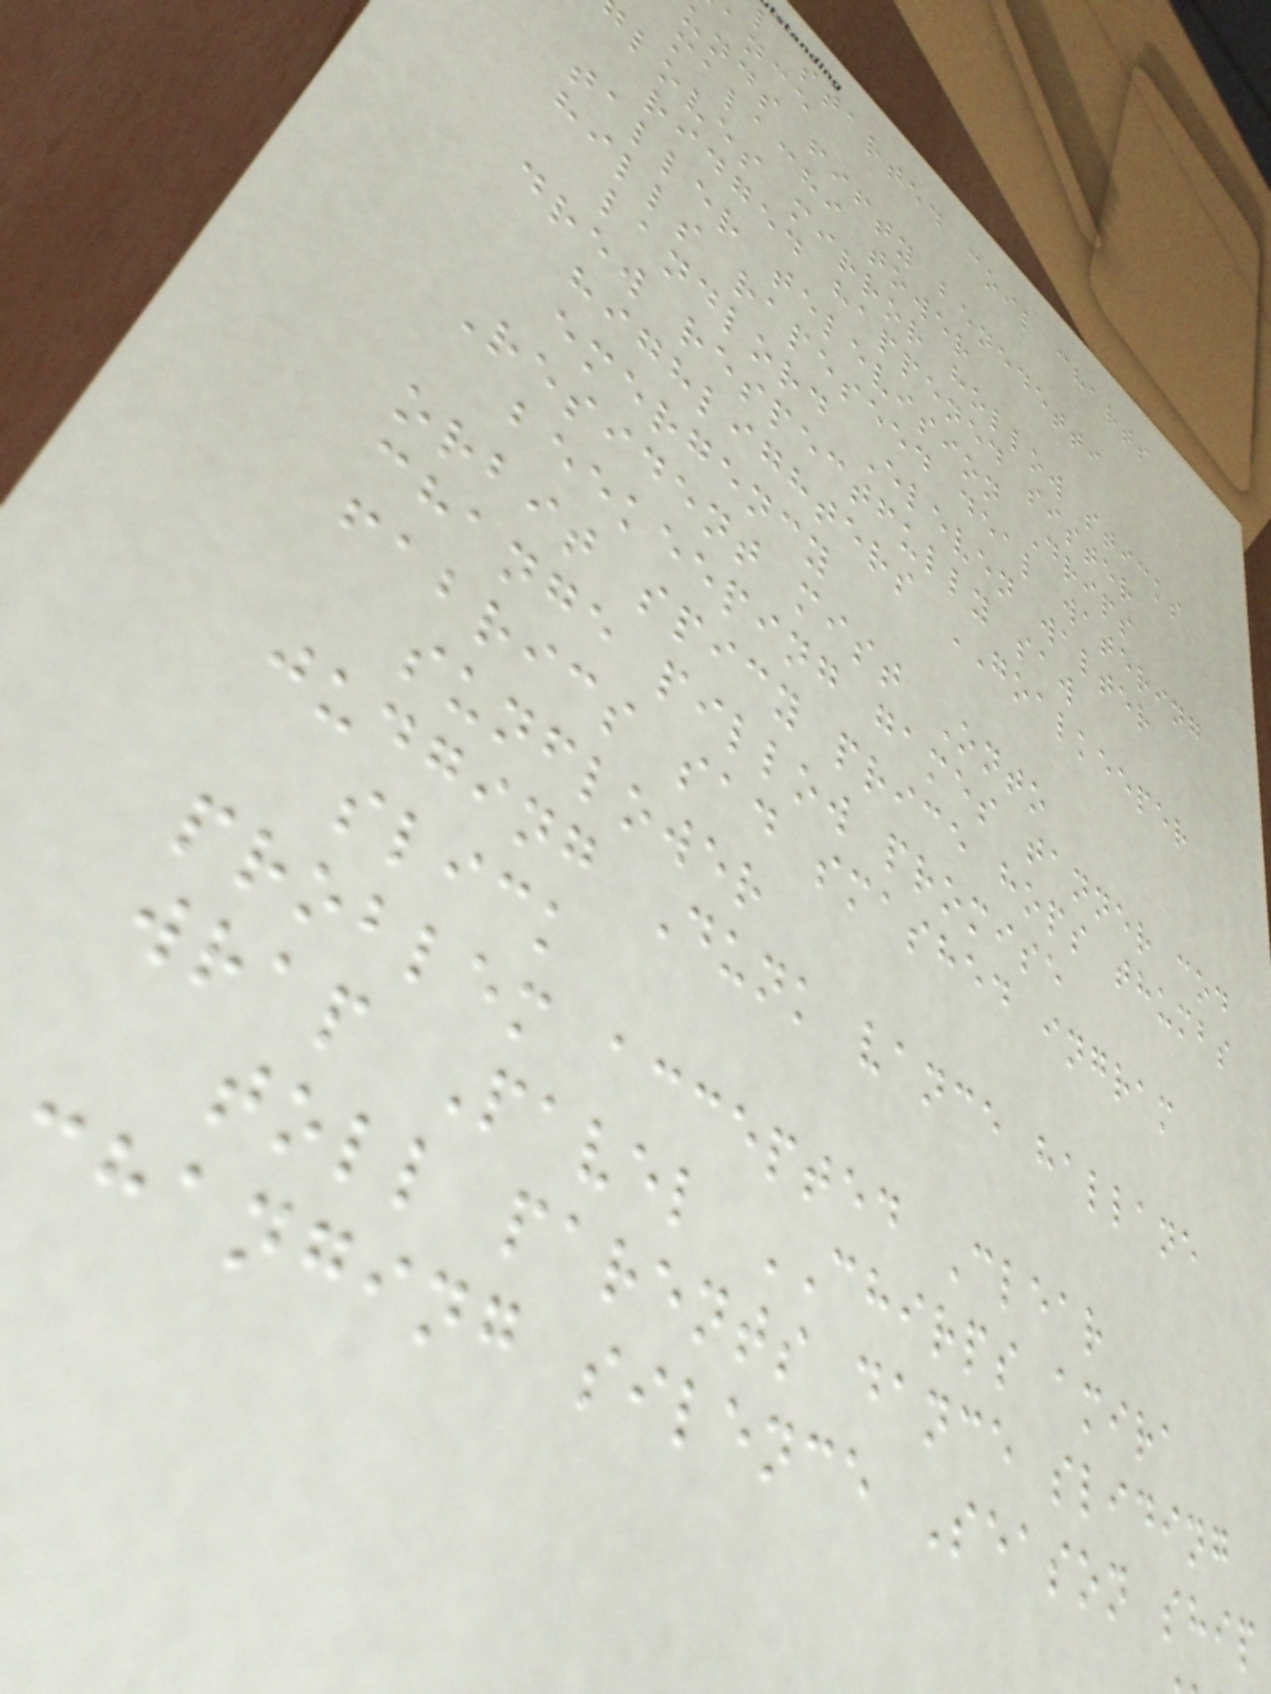l started coil charts
ance
unds fifty benedetti
malachi tower
loves mirror hollow sticks
ridged happened sister
taller television Drips
hills rapeseed deal watering
landlord Eleven walter
drew respectfully saw
highlighters GOALKEEPER
emergency
Resident mist Onto
beekeeping games tanner cod
orbit spicy price hops thumbs
change pillow promise
fabrics sad smashed ingram
sunflower
judging Dunk vance hallane
slick
problem accepted Clear
wrap Pavel CHIRPS amira
toll parents dance sliding
changing silence Season ship
